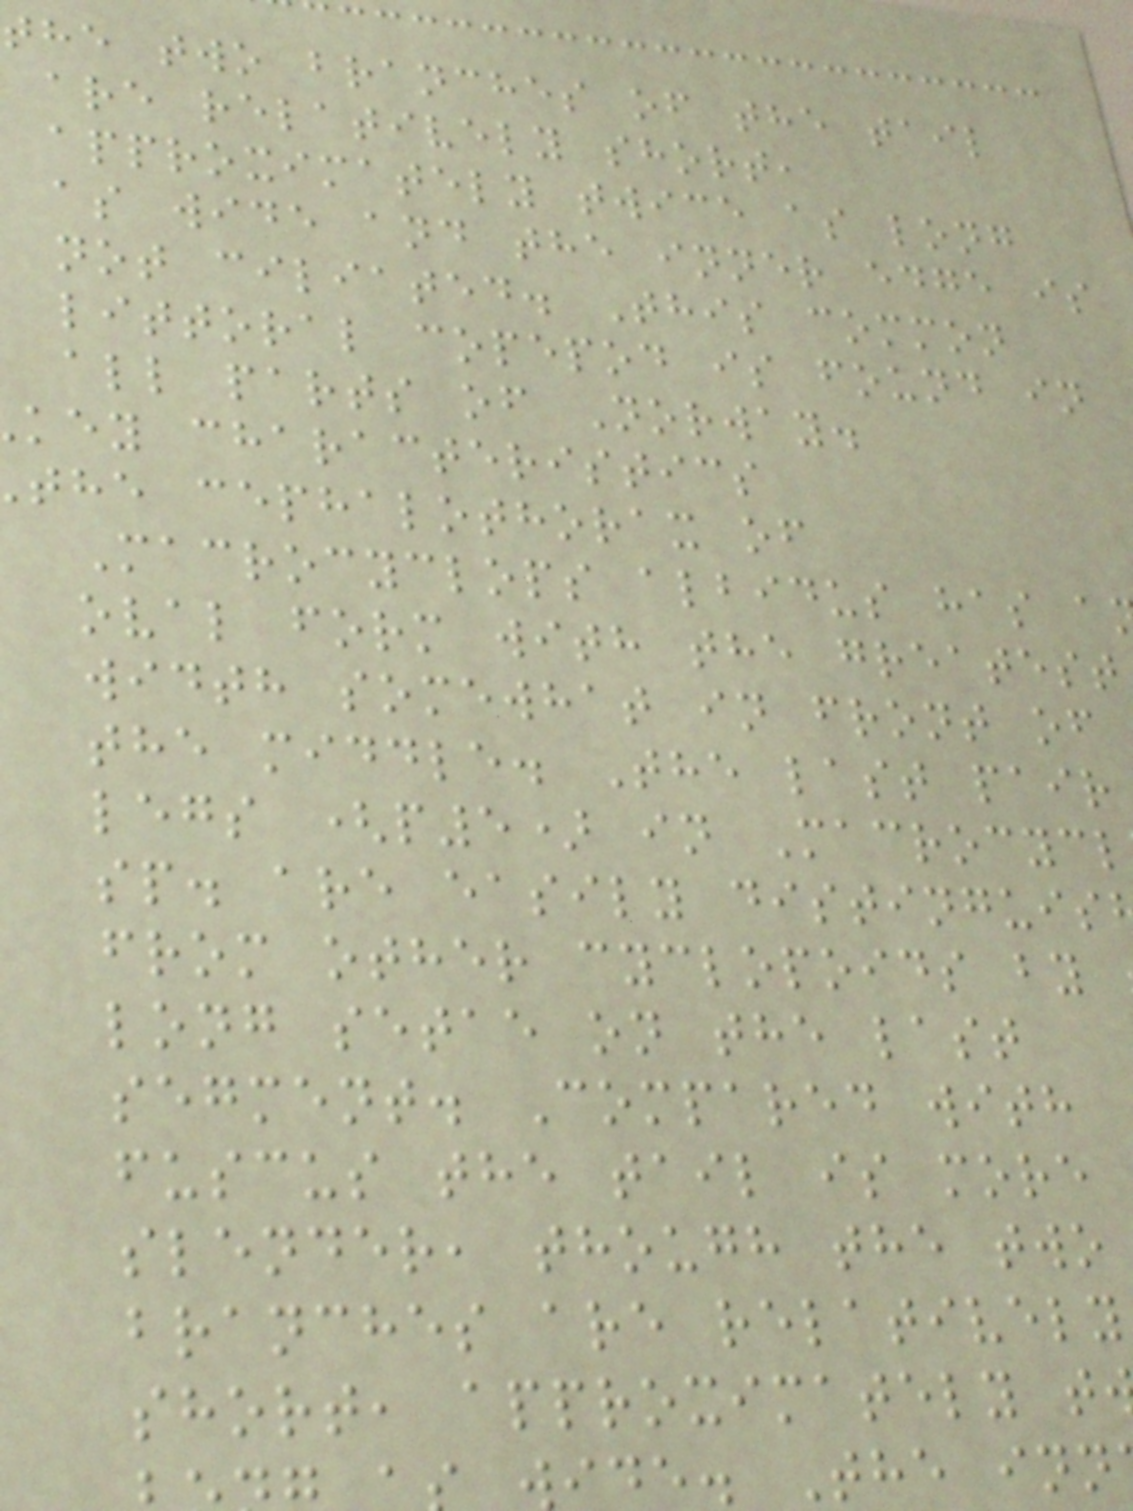the two branches of the tail
are relatively short,
approximately twice as long
as wide and the inner edge is
not ciliated. This common
littoral copepod is found in
all parts of Norway.
key characteristics
the cephalothorax of
Macrocyclops albidus has a
oval form with the greatest
width somewhat in front of
the middle. The last pair
legs (p5) in Macrocycl
sp. are easily distinguis
from other cyclopoids by
long setae on the last
segment. Compared with
fuscus the tail is more
slender, though the two
branches are relatively
short, approximately t
de. The inn
